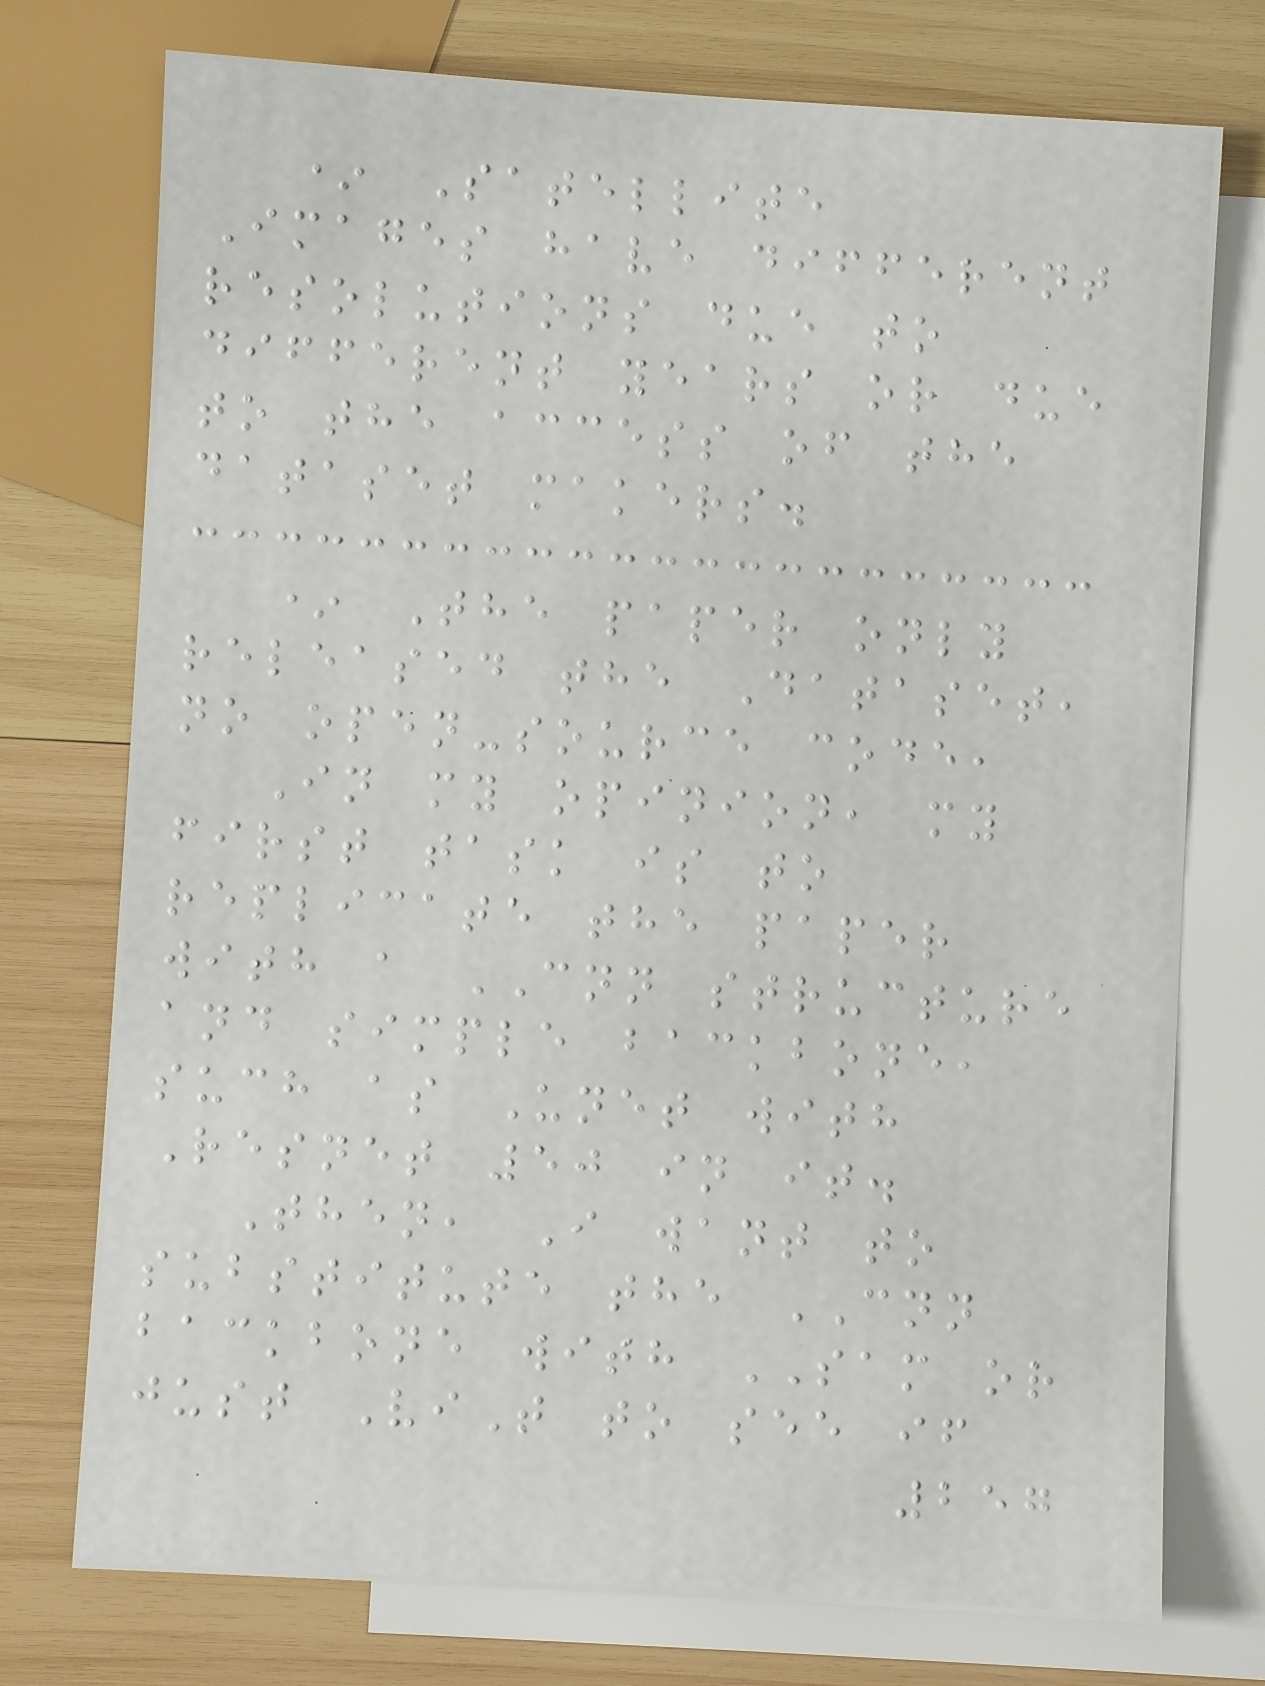* Satellite
Images have different
resolutions due to
different years or due
to the access of the
dataset makers.
* The paper only
released the Dataset,
no open-source code,
In my opinion, my
first task is to
replicate the paper
with a CNN structure
and simple backbone,
such as Unet with
Resnet 50 in it.
Then, I want to
substitute the CNN
backbone with SAM or
just ViT to see if
257
